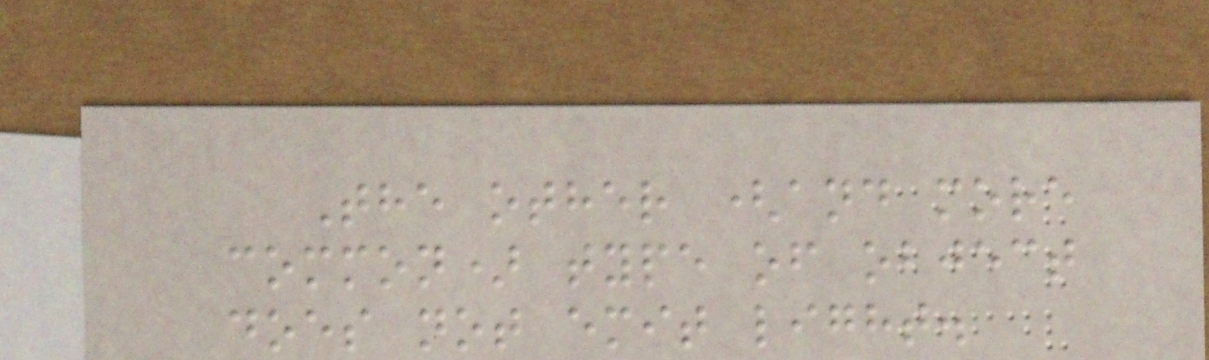The other (and more
common) type of object
does not emit light.
